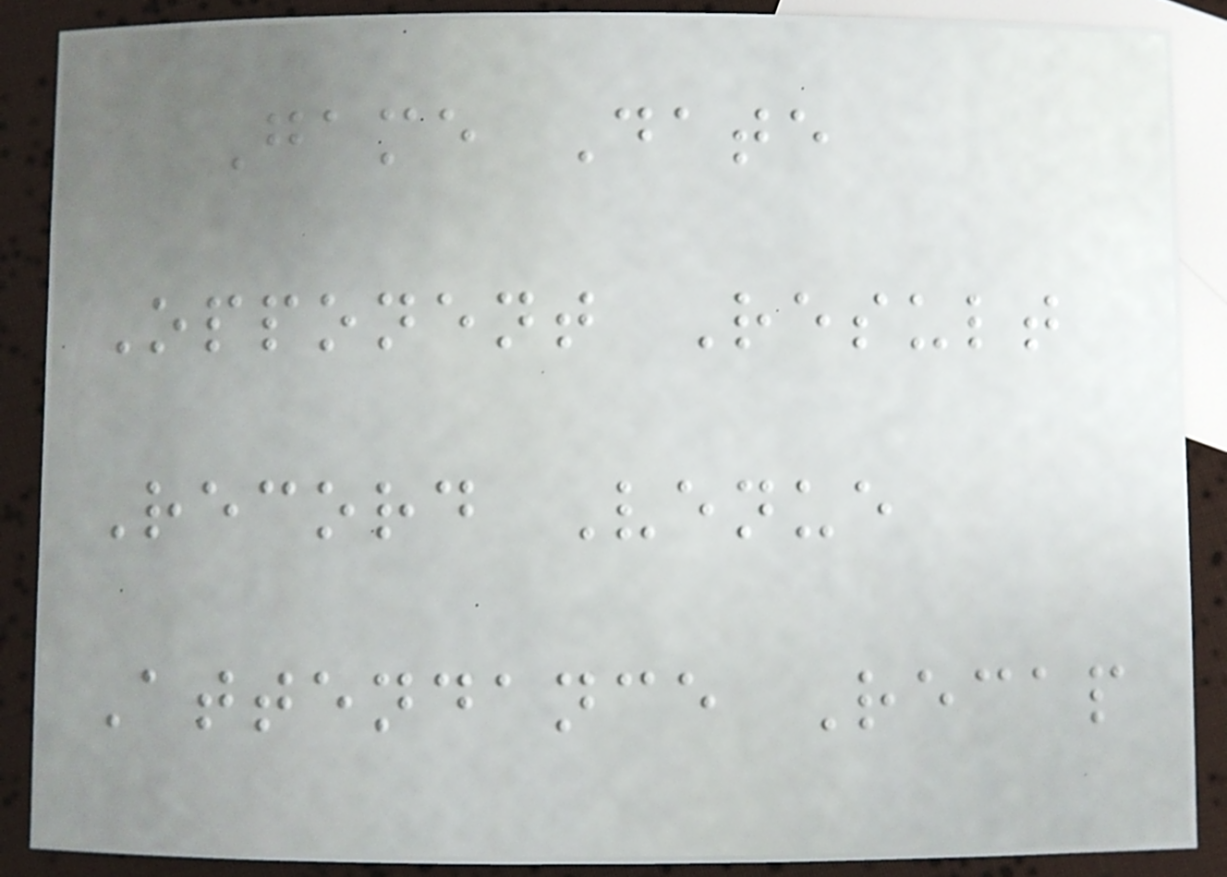Game Date
Opponent Result
Record Venue
Attendance Recap
